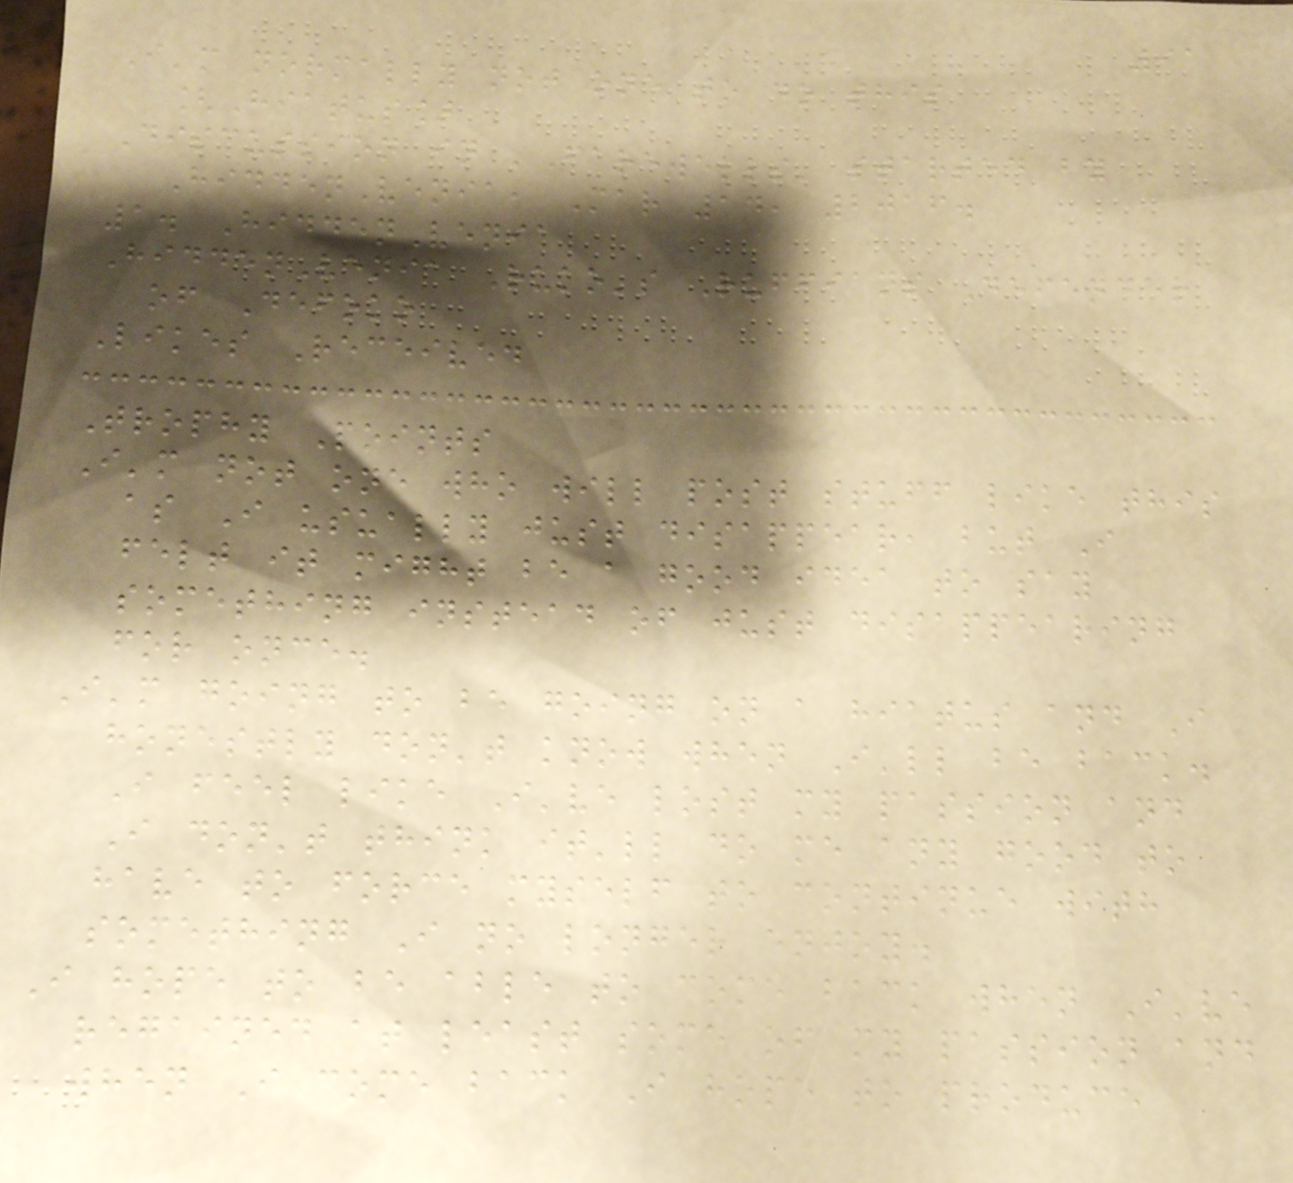91
I'm normally not one to do this
[Hiatus]
Discussion in 'Farewells' started by
HiddenVenia, Mar 14, 2016.
1. HiddenVenia
HiddenVenia Ruko's Ruffians Defender
of Defoko
Likes Received
Trophy Points
I'm not one who will post stuff like this
as I usually just disappear, but I
felt it might be a good idea to say
something instead of just disappearing
for once.
I'm going to be going on a hiatus and I
honestly don't know when I'll be back.
I feel like I've lost my passion and
I don't think it'll do me any good to
have to force myself to continue with
something I no longer enjoy.
I hope to be able to come back when I've
regained at least some of my passion and
when I come back I hope to produce
